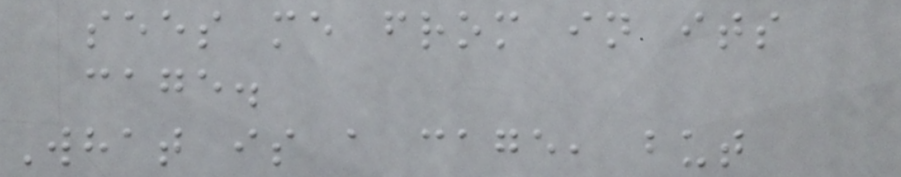sees me from in its
cage.
What is a cage, but
